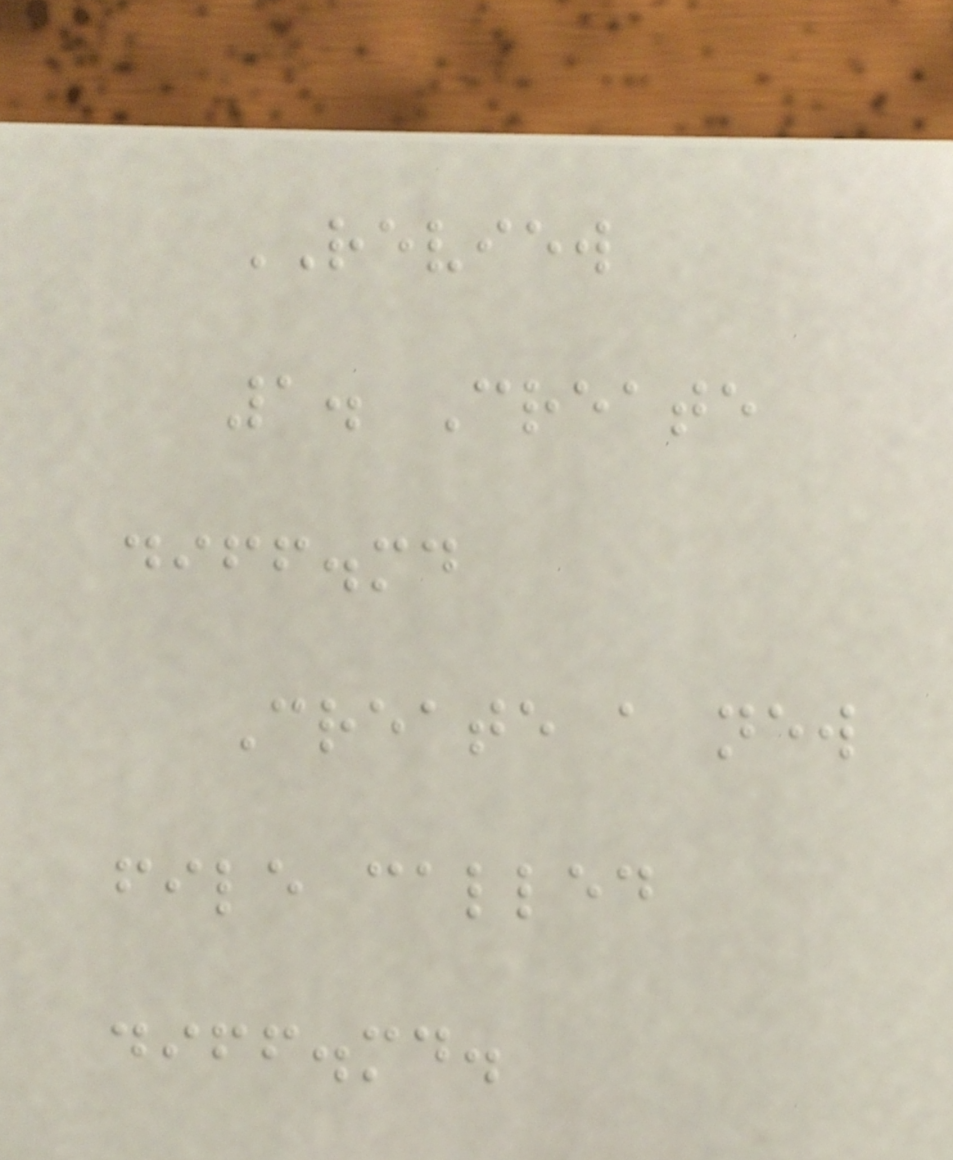REVIEW
1. Create
diff.md
Create a new
file called
diff.md.
